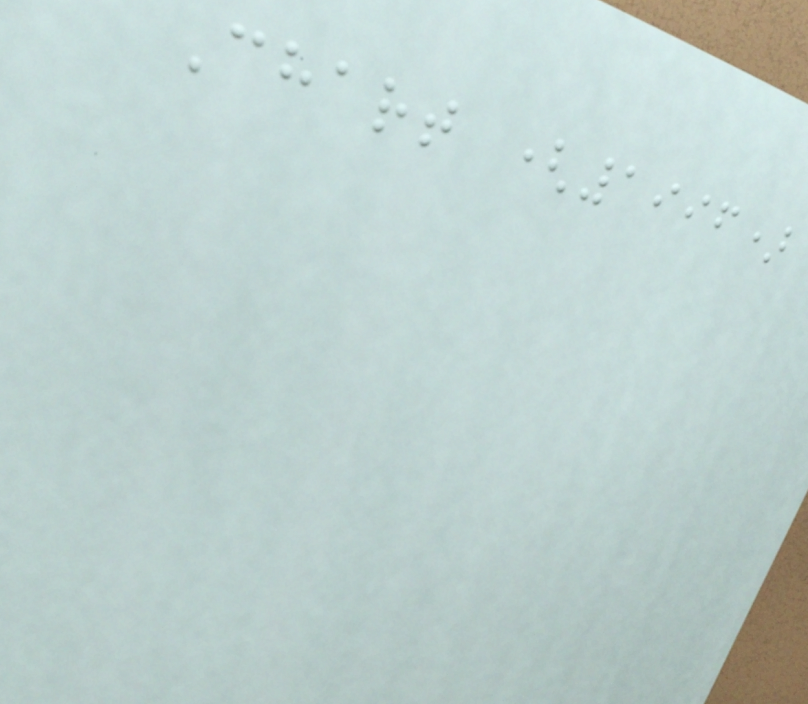Chart (1996)
